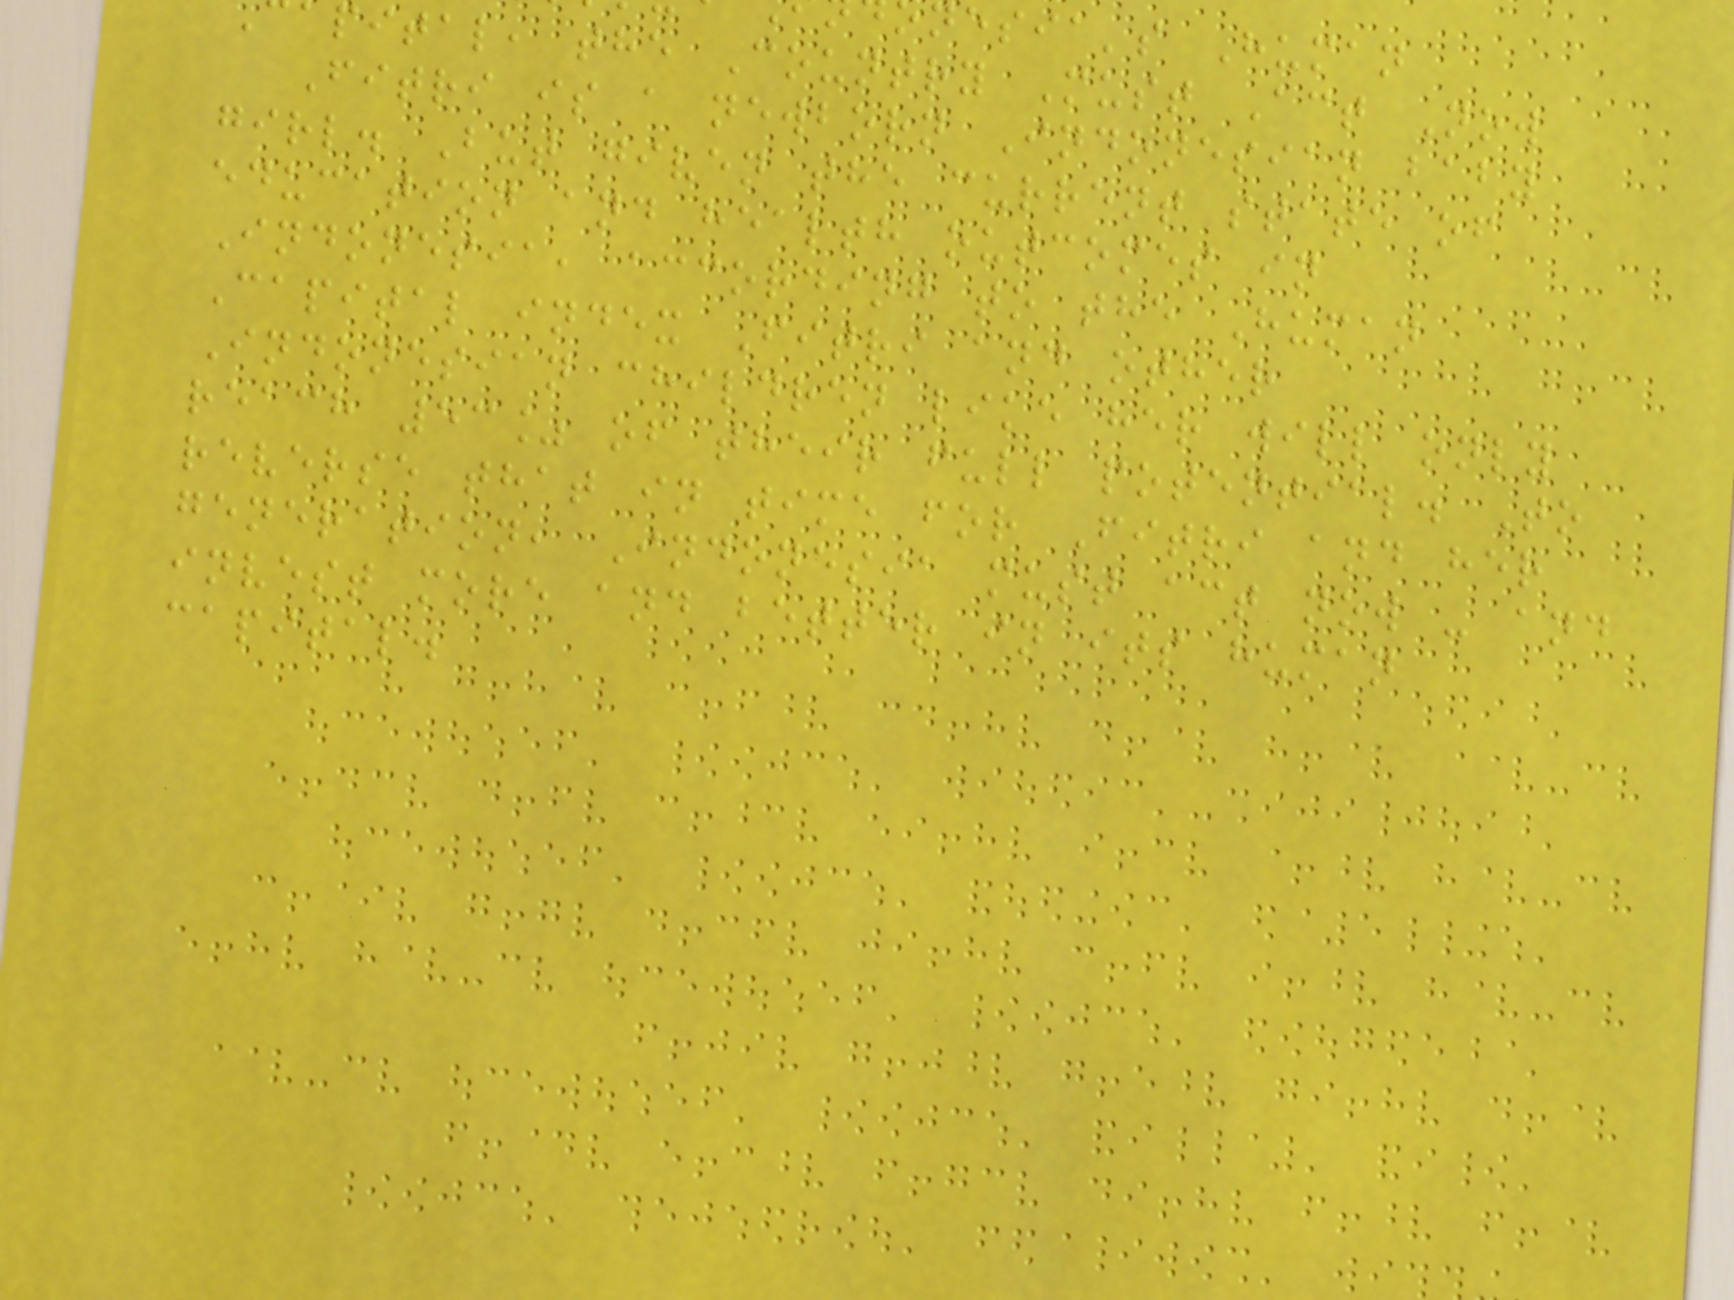nesia's Human
pital, the Country Must Act Now
Fitri is a newborn Indonesian baby
girl. But given the current state of
education and health outcomes in
Indonesia, according to the Human
Capital index Fitri and other
Indonesian children like her will only
reach 53% of their full potential. To
reverse that in time for Fitri and her
generation, Indonesia must act now - and
invest more and better in its human
capital.
